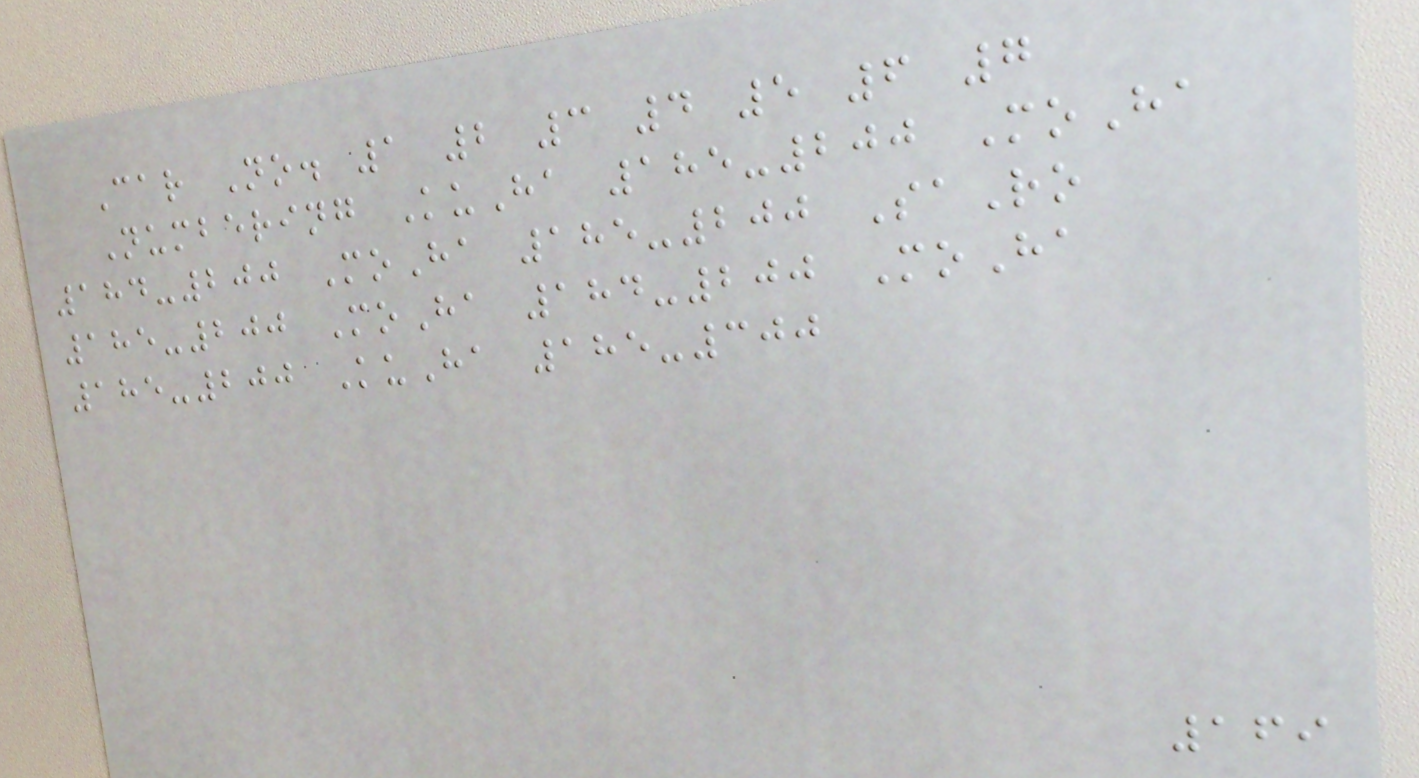Car No. 1 2 3 4 5 6 7
Numbering KuHa 185-200 MoHa
184-200 MoHa 185-200 SaRo
185-200 MoHa 184-200 MoHa
185-200 KuHa 185-300
169
